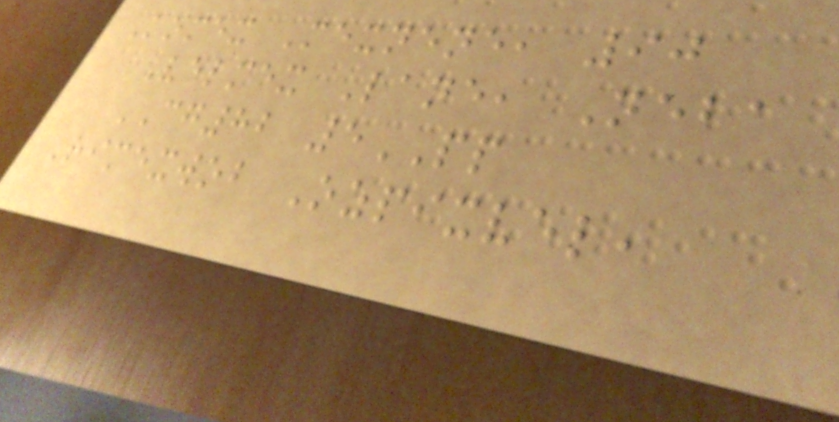Komex Mexnene, 90
Velmex Lane, Neba
CG82 5PP
Rimexwob Ozpixvel,
